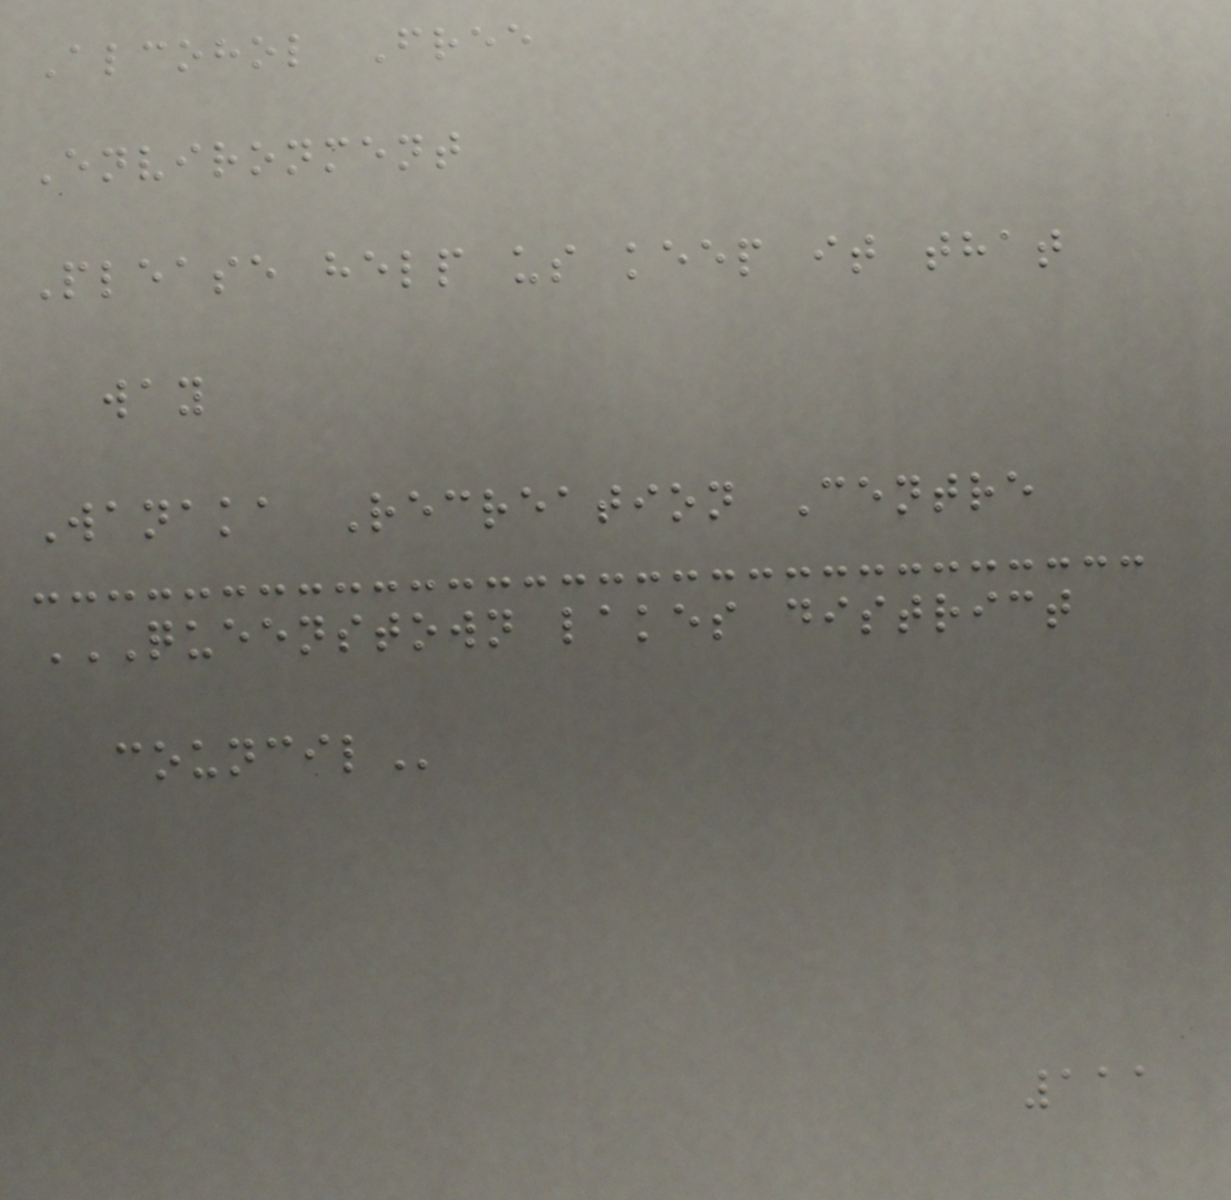Alcohol Free
Environment
Please help us keep it that
way
Wanaka Recreation Centre
QUEENSTOWN LAKES DISTRICT
COUNCIL
111
